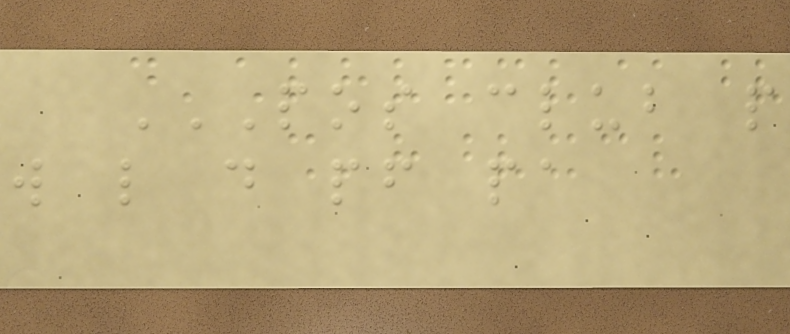POS CLUB P
W L D PF PA
